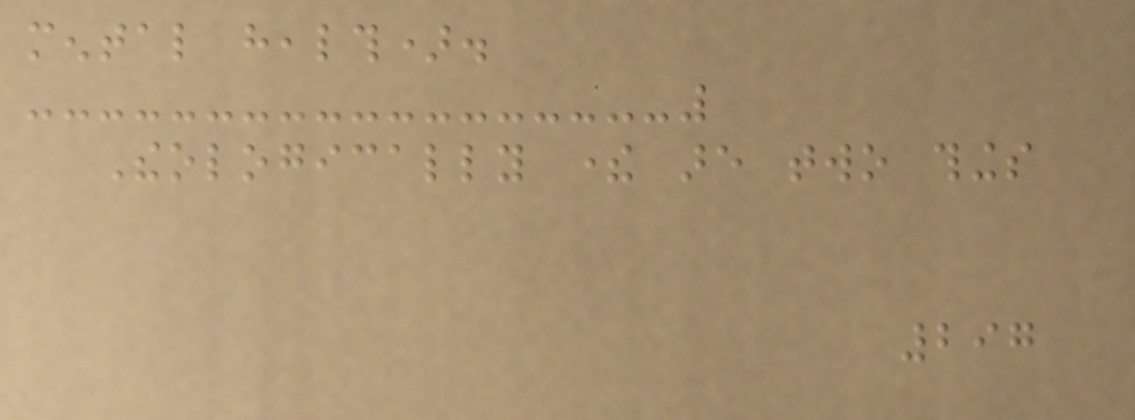mental health).
Theologically there are two things
297
